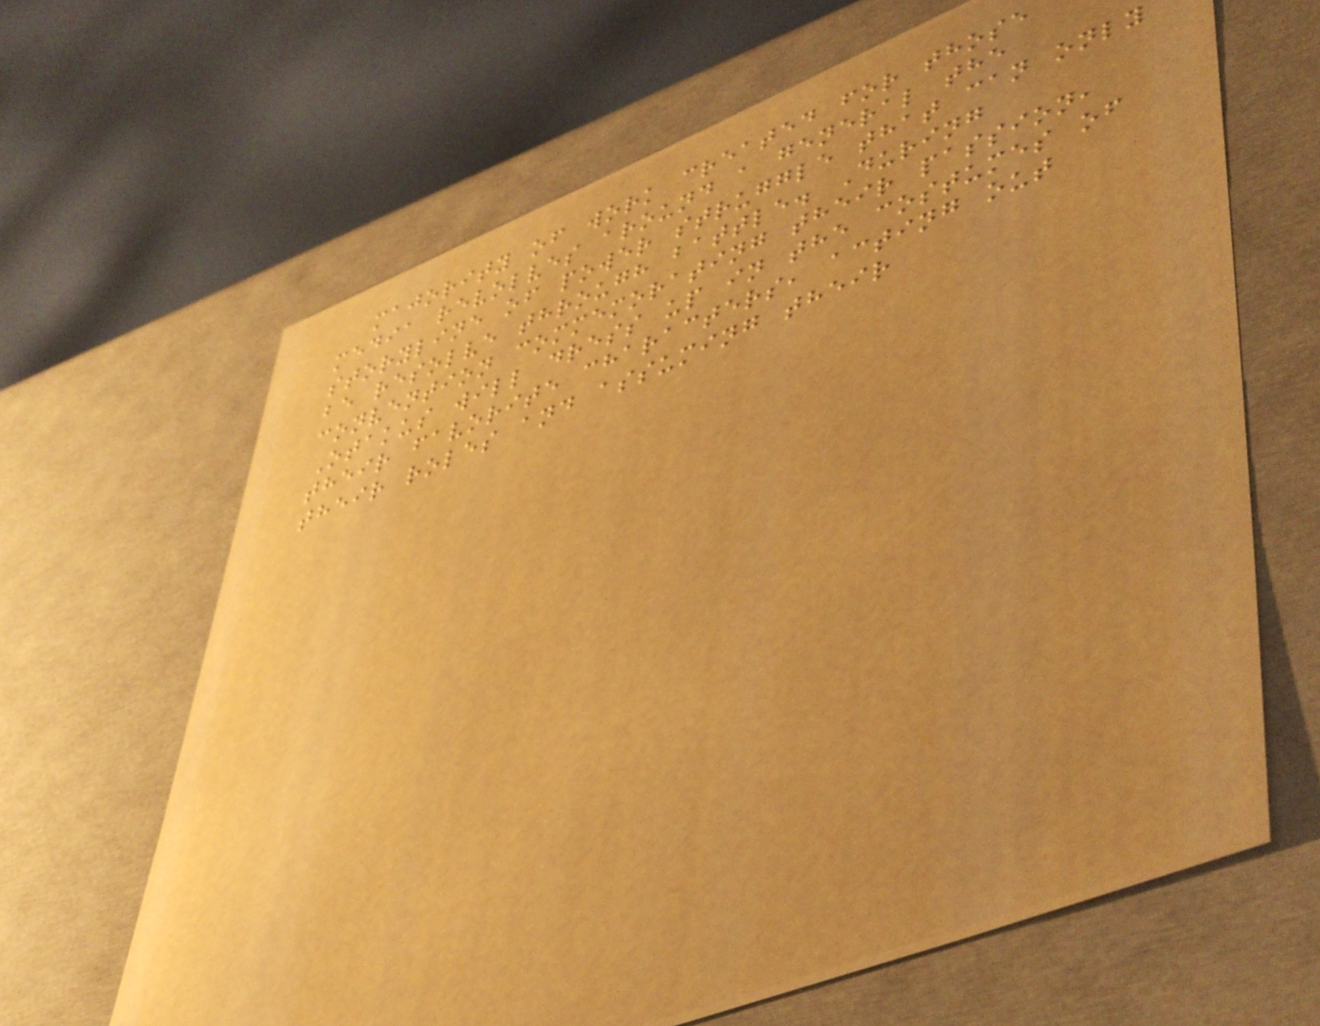majority of work created for those
media revolves around a general the
storyline of power struggle that can only
be resolve through battle. During
convention commemorating their passion,
Otakus will dress up in the costumes of
their favorite characters, acting out
their roles and assuming their
